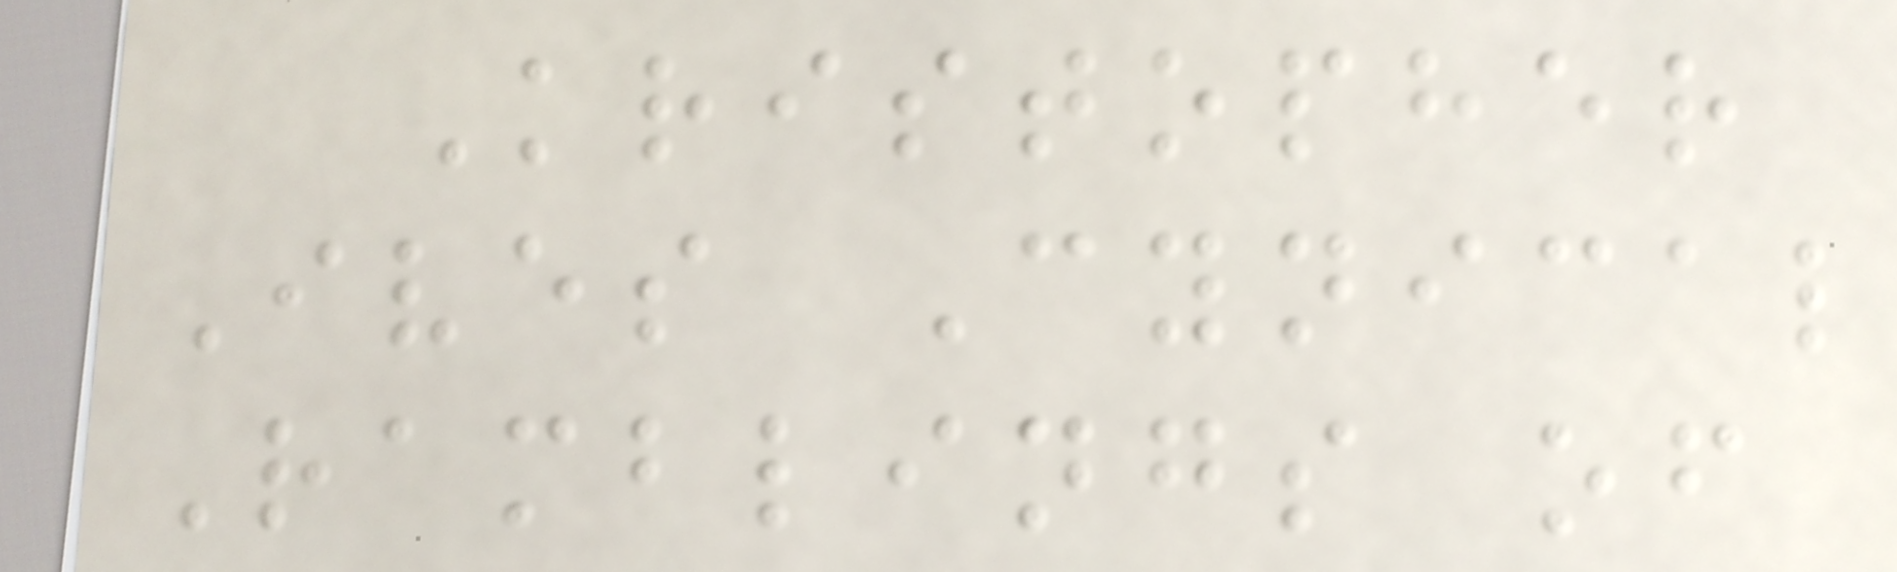Kristopher
Ives Cynical
Ramblings of
